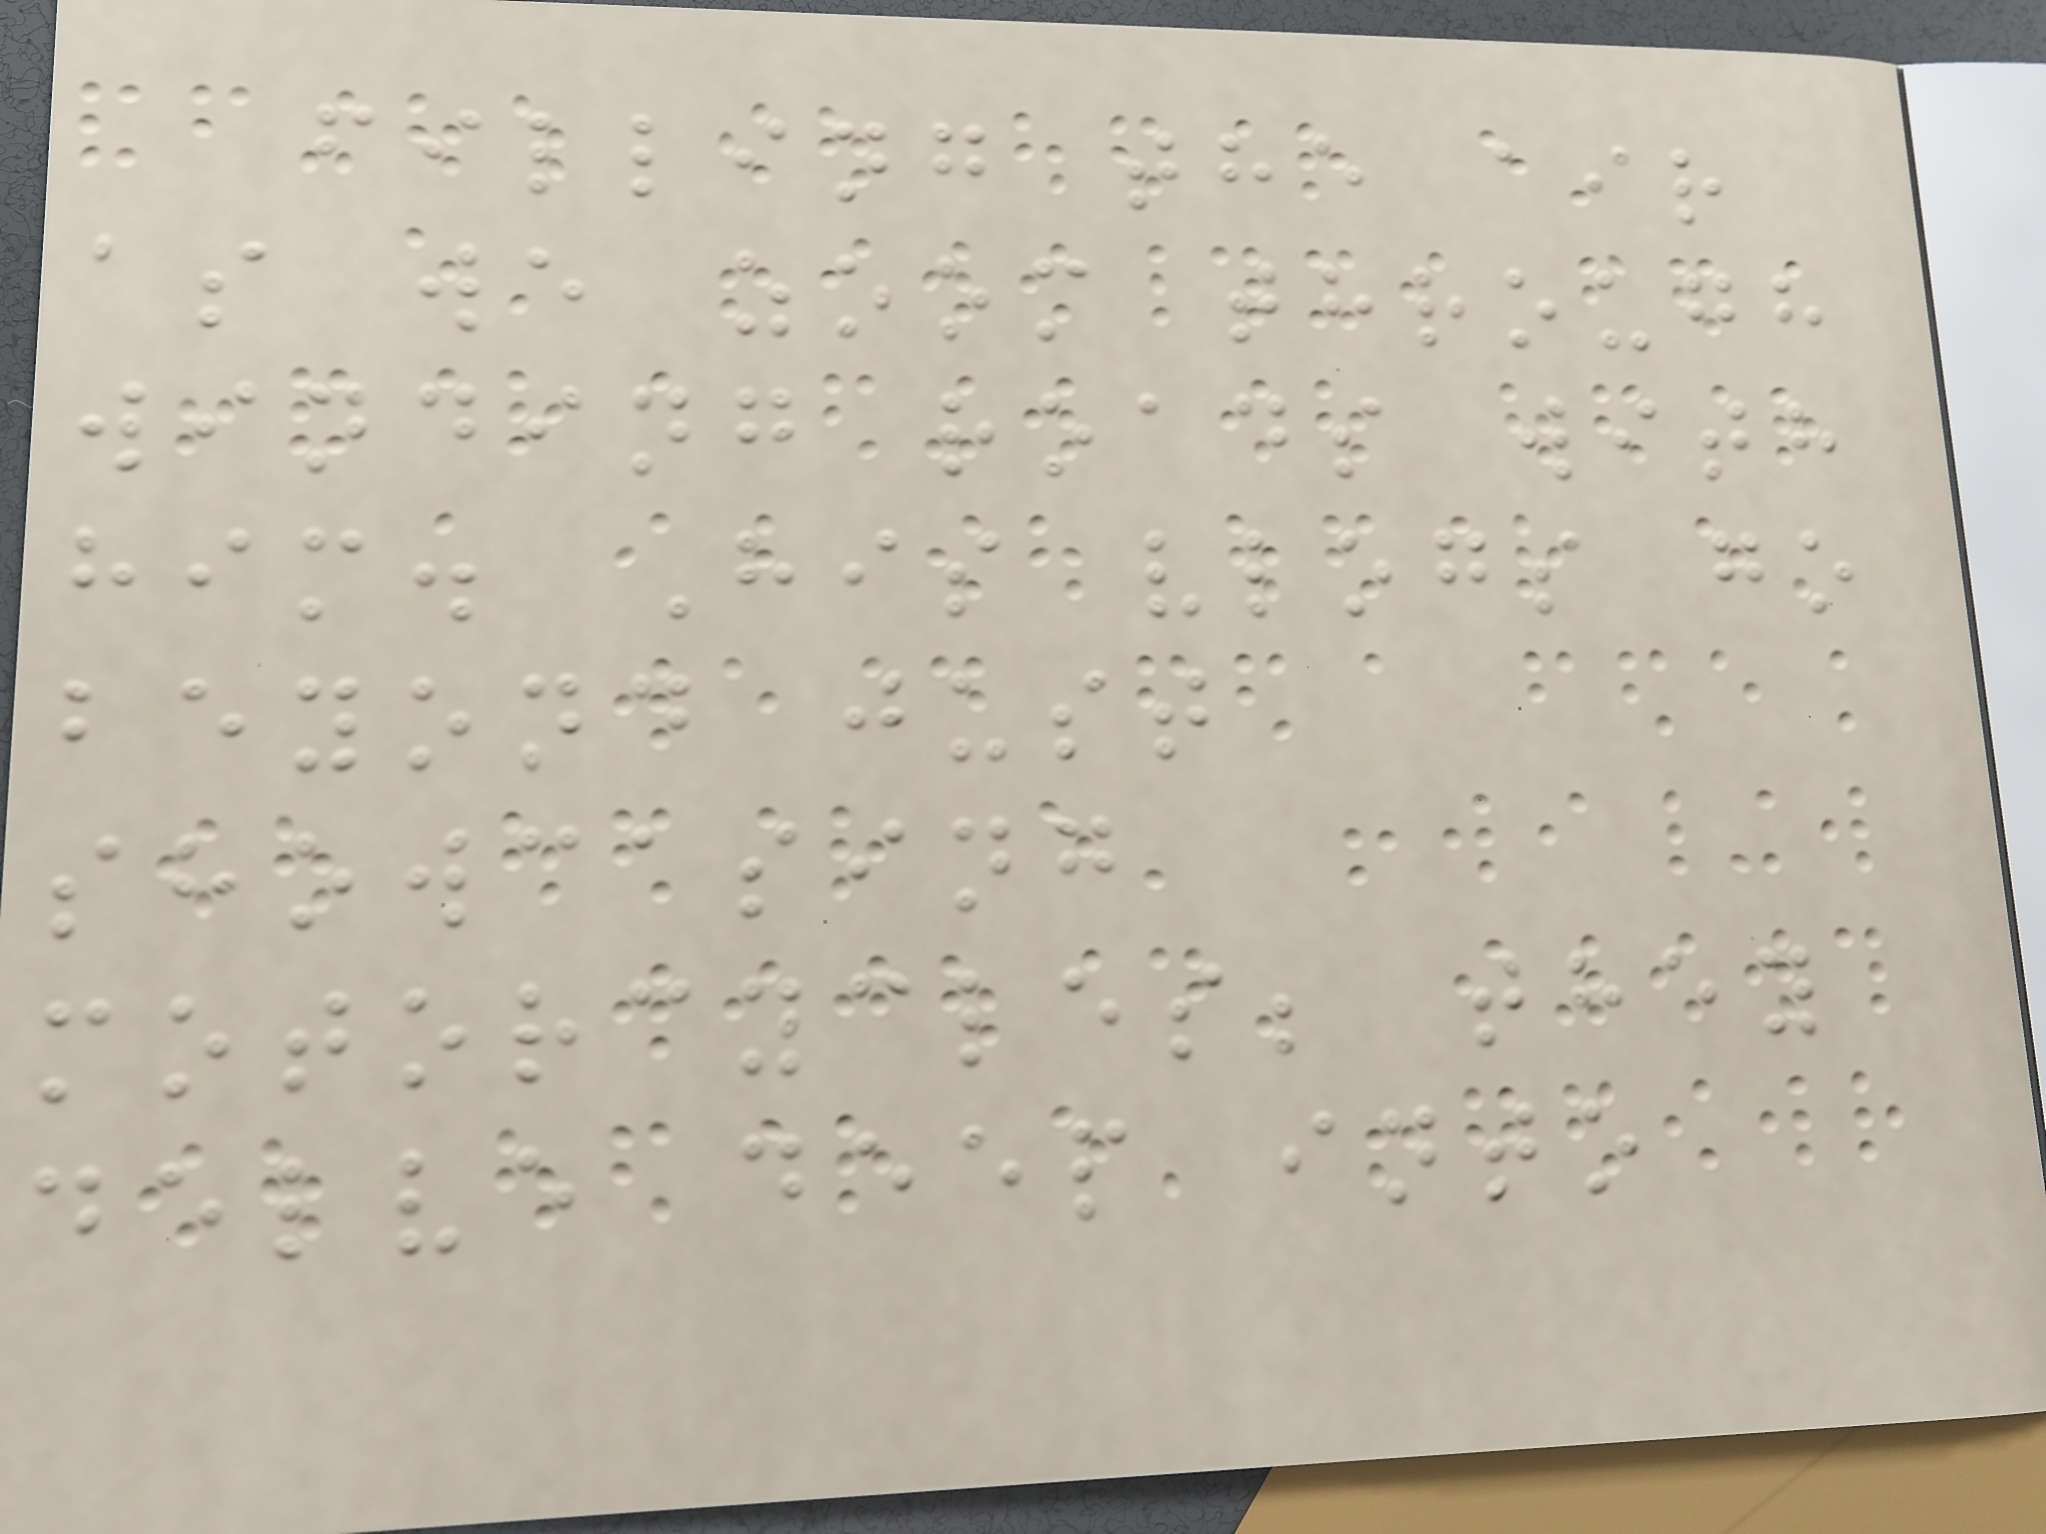filling the air
as we zoom through
winding roads with
him. His vlogs go
beyond just
showcasing
motorcycles; they
delve deep into
